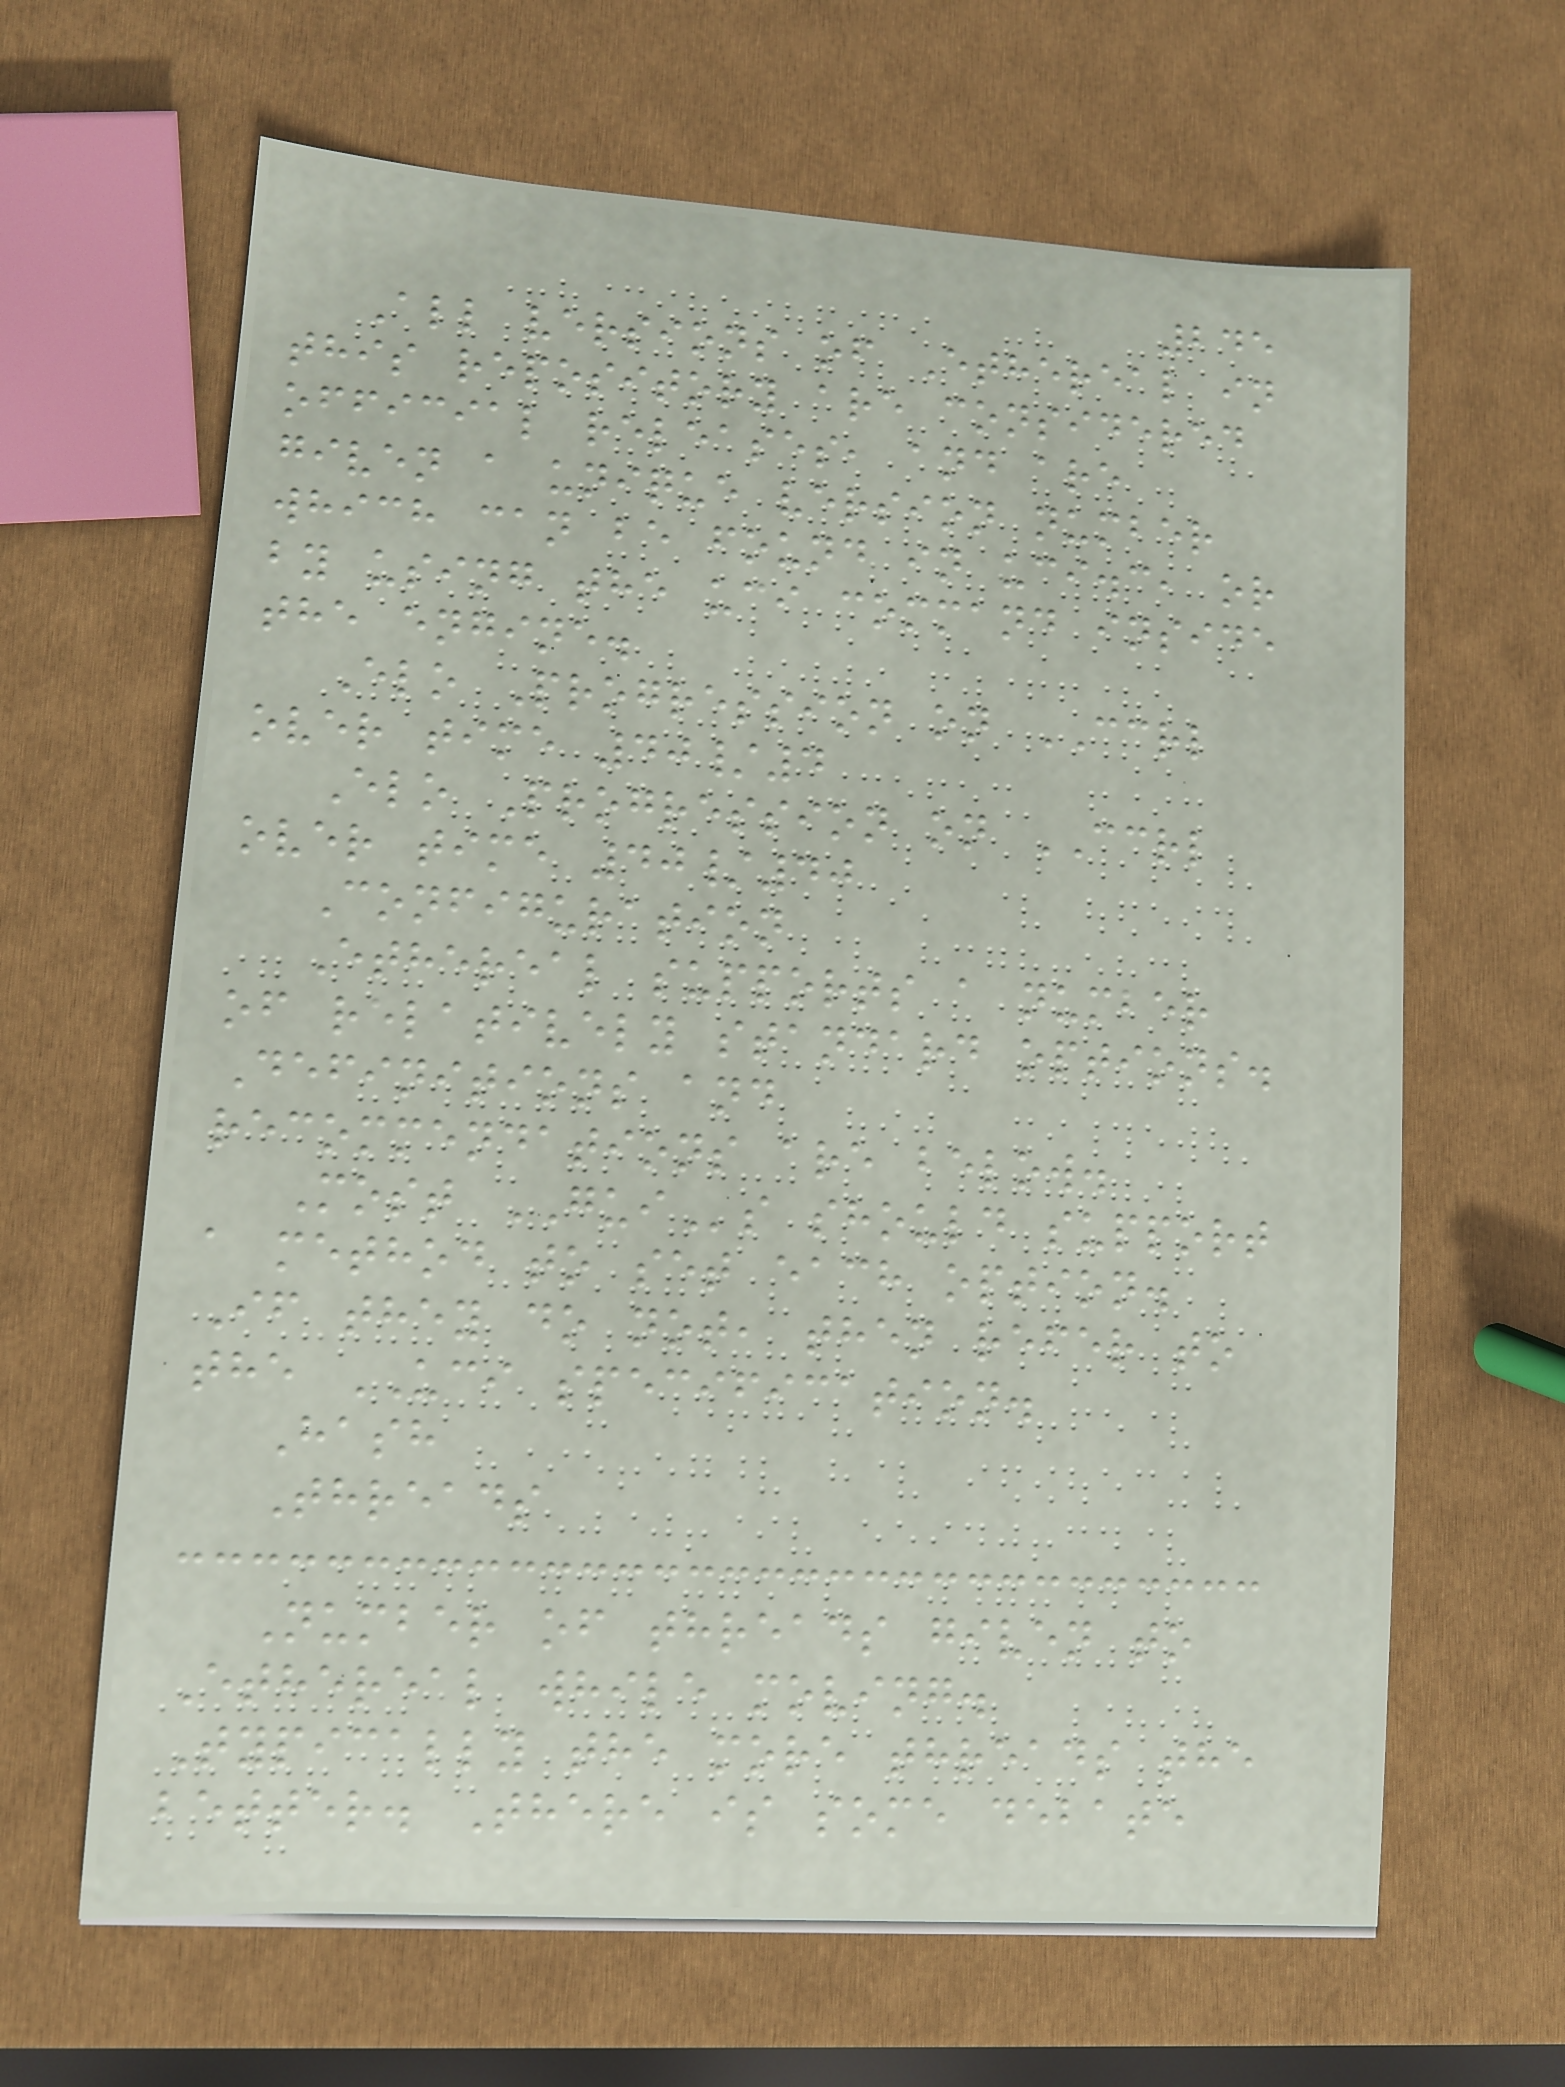245
All versions of Ethereal in
this repository are considered
official releases, and are
given a unique version number
which can be found in uci.c, or
by using the uci command inside
the engine.
Elo Progression on CCRL
over time 40/4
Elo Progression on CCRL
over time 40/40
Configuration
Ethereal supports a number
of relatively standard options.
Definitions and
recommendations are below.
Most GUIs should support
a method to set each option.
If they do not, then refer to
the UCI specification.
Hash
Threads
Number of threads given to
Ethereal while moving.
Typically the more threads the
better. There is some debate
